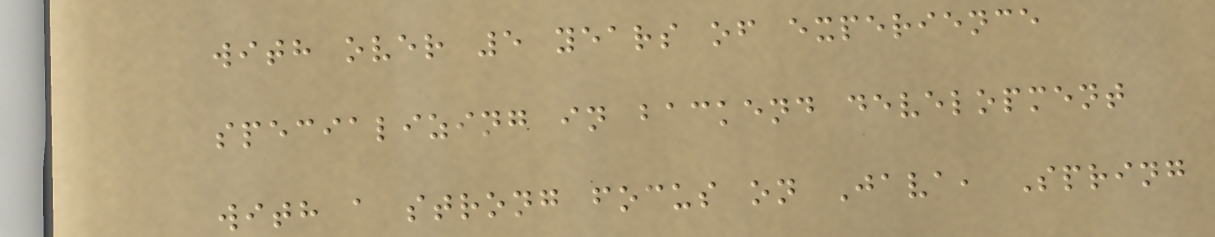with over 5 years of experience
specializing in backend development
with a strong focus on Java, Spring
